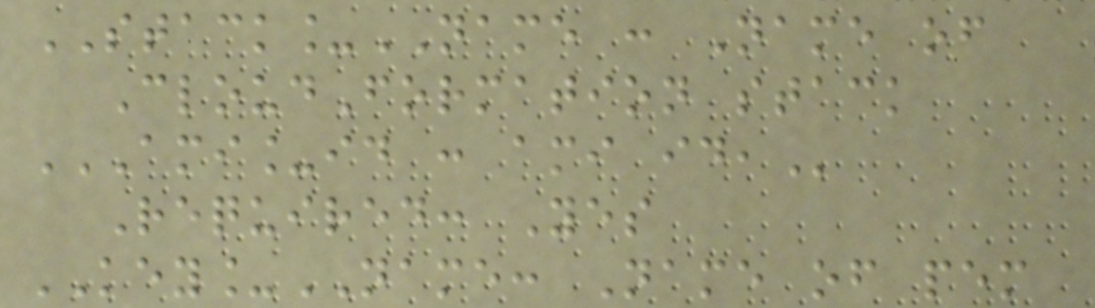STACK_NAME : Name of
CloudFormation stack
AMI_ID : AMI ID,
Required: Yes
KEY_NAME: Name of pem
